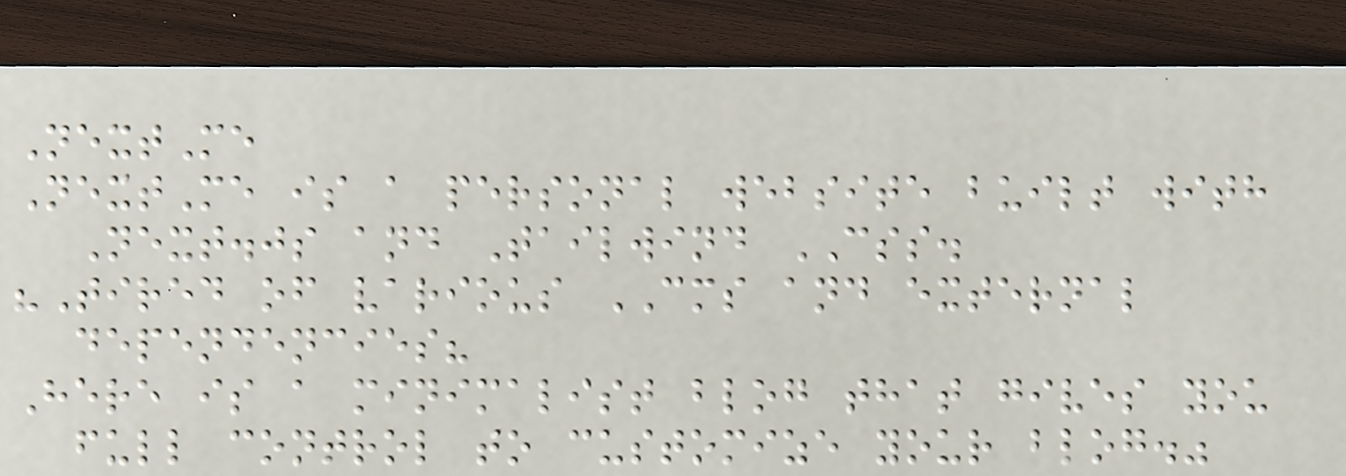NextMe
NextMe is a personal website built with
Next.js and Tailwind CSS.
"Tired of various CMS and external
dependencies?
Here is a minimalist blog that gives you
full control to customize your blog."
